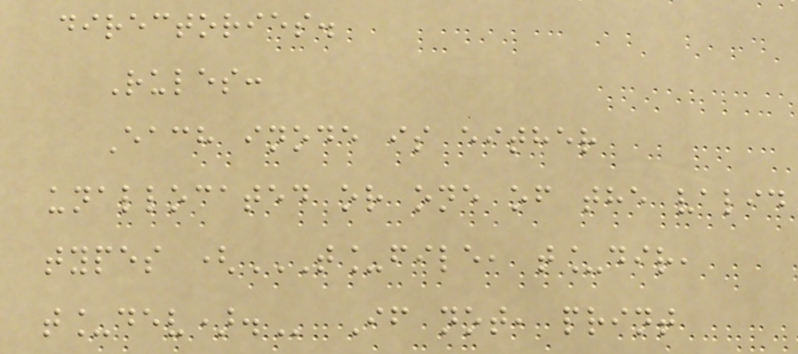directories.
Rules:
Each inode is either
unallocated or one of the valid
types (T_FILE, T_DIR,
T_DEV). If not, print
